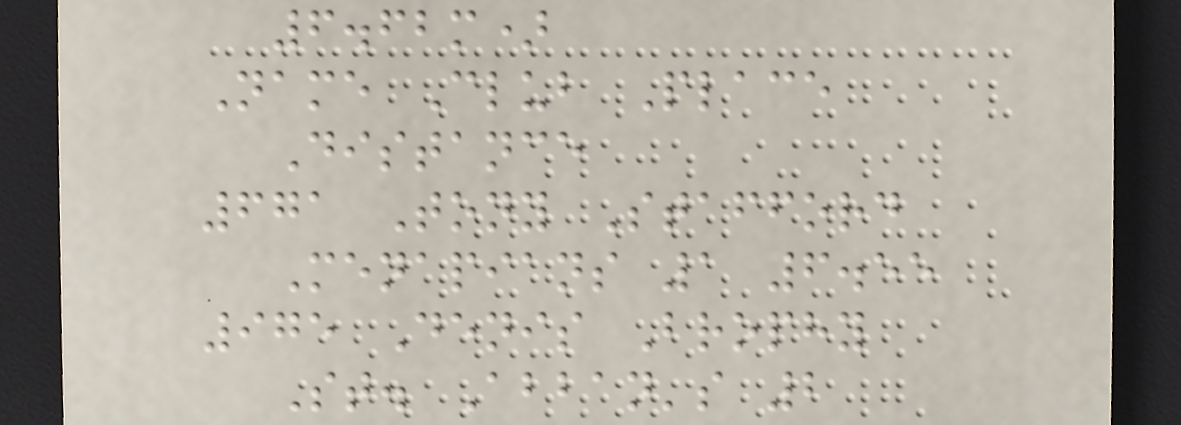6.62m)
Name Club Place
Distance
671 Tony Stafford
Menapians 1 6.55
975 Denis Brophy
St. Abban's 2
